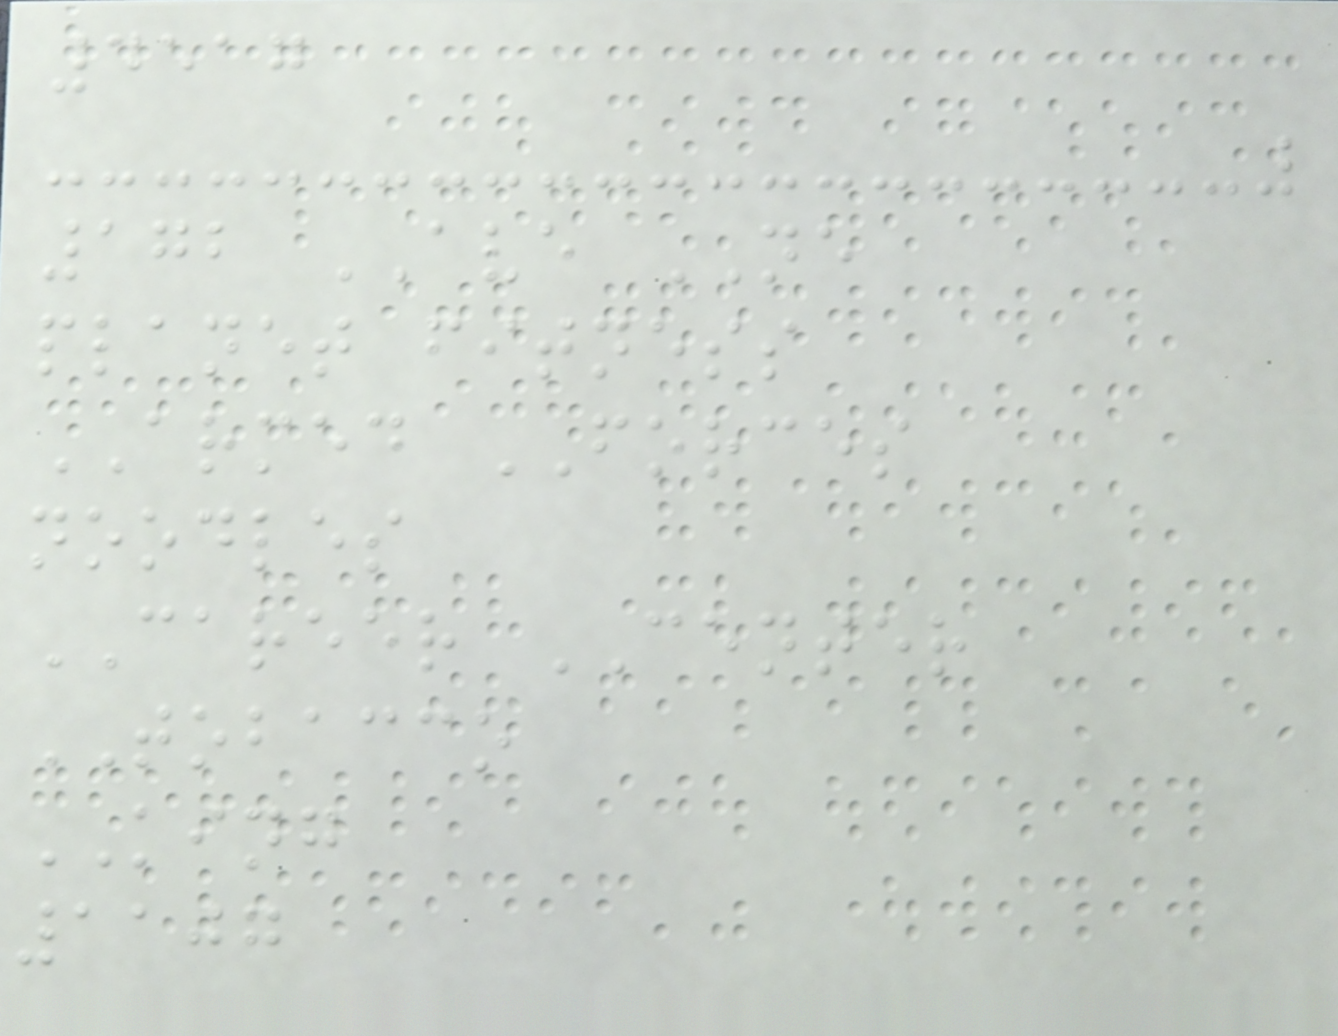4517
172 AVE NE
planet fitness
ARMED FORCES
noodles
CAREER CENTER
TOBACCO
KING
1107
